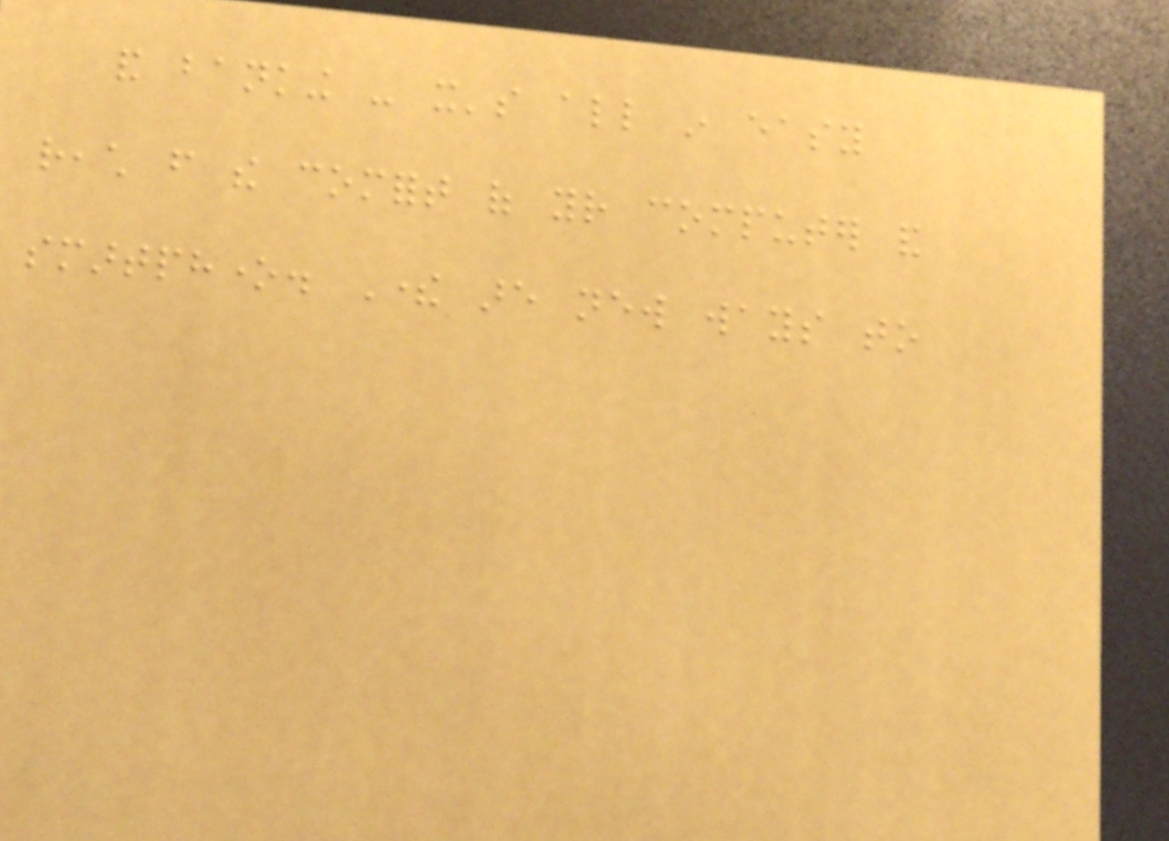and banking - it's all in easy
reach from the comfort of your computer and
smartphone. There are new ways to
